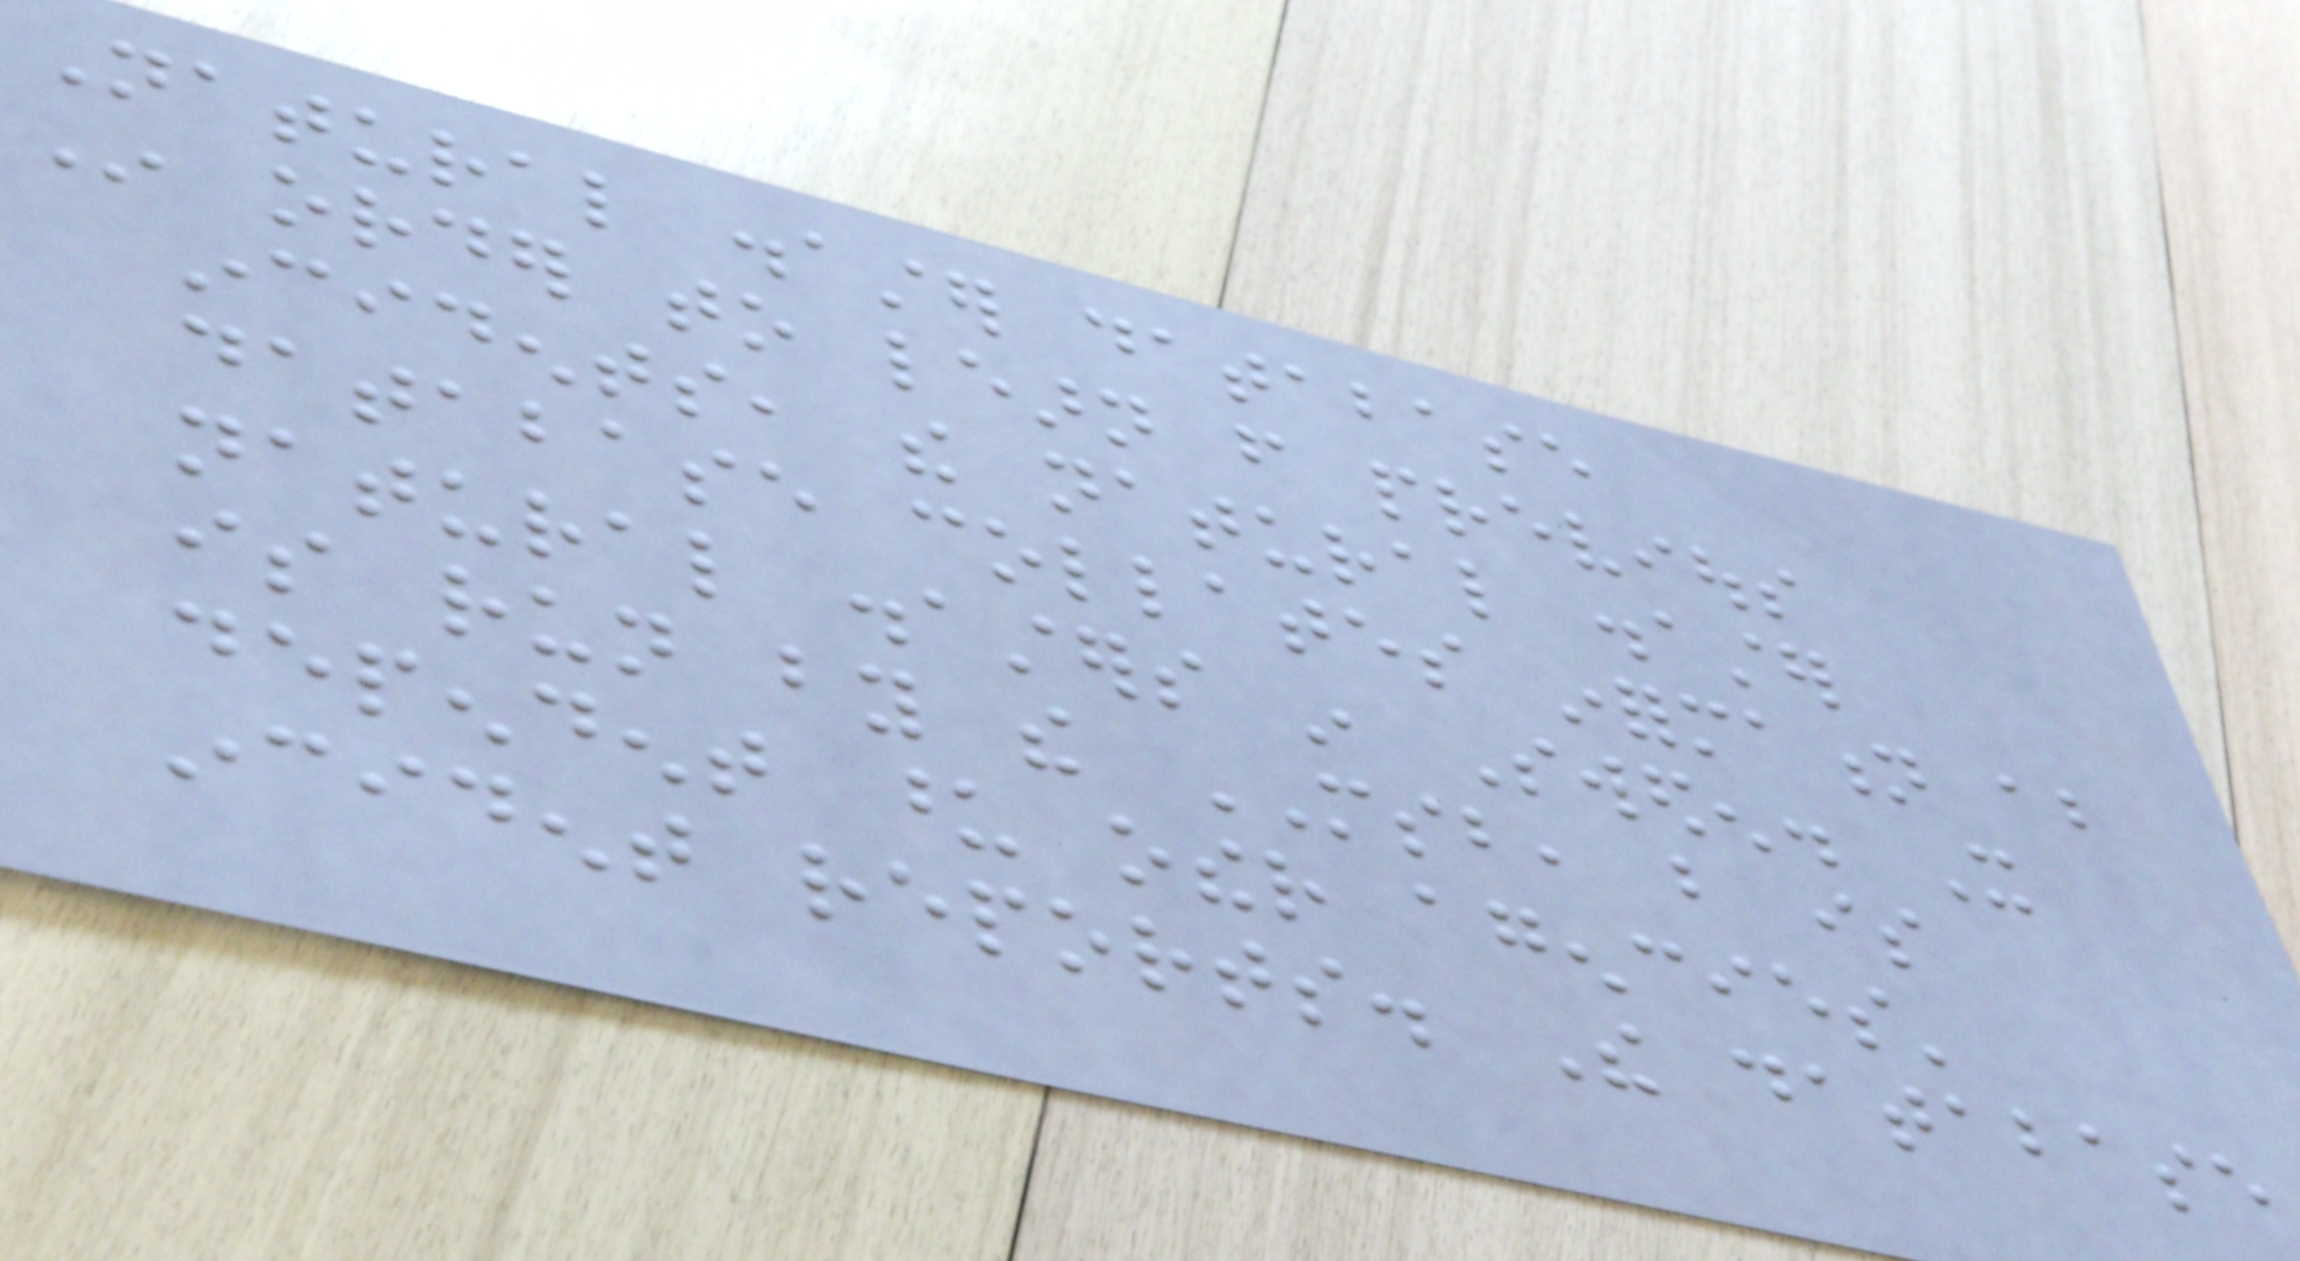Natural disaster database
In order to learn from previous
incidents, the natural disaster
database collates information about
natural disasters in Sweden. It
is run by the MSB, but is
dependent upon other agencies'
incident reports. The database
